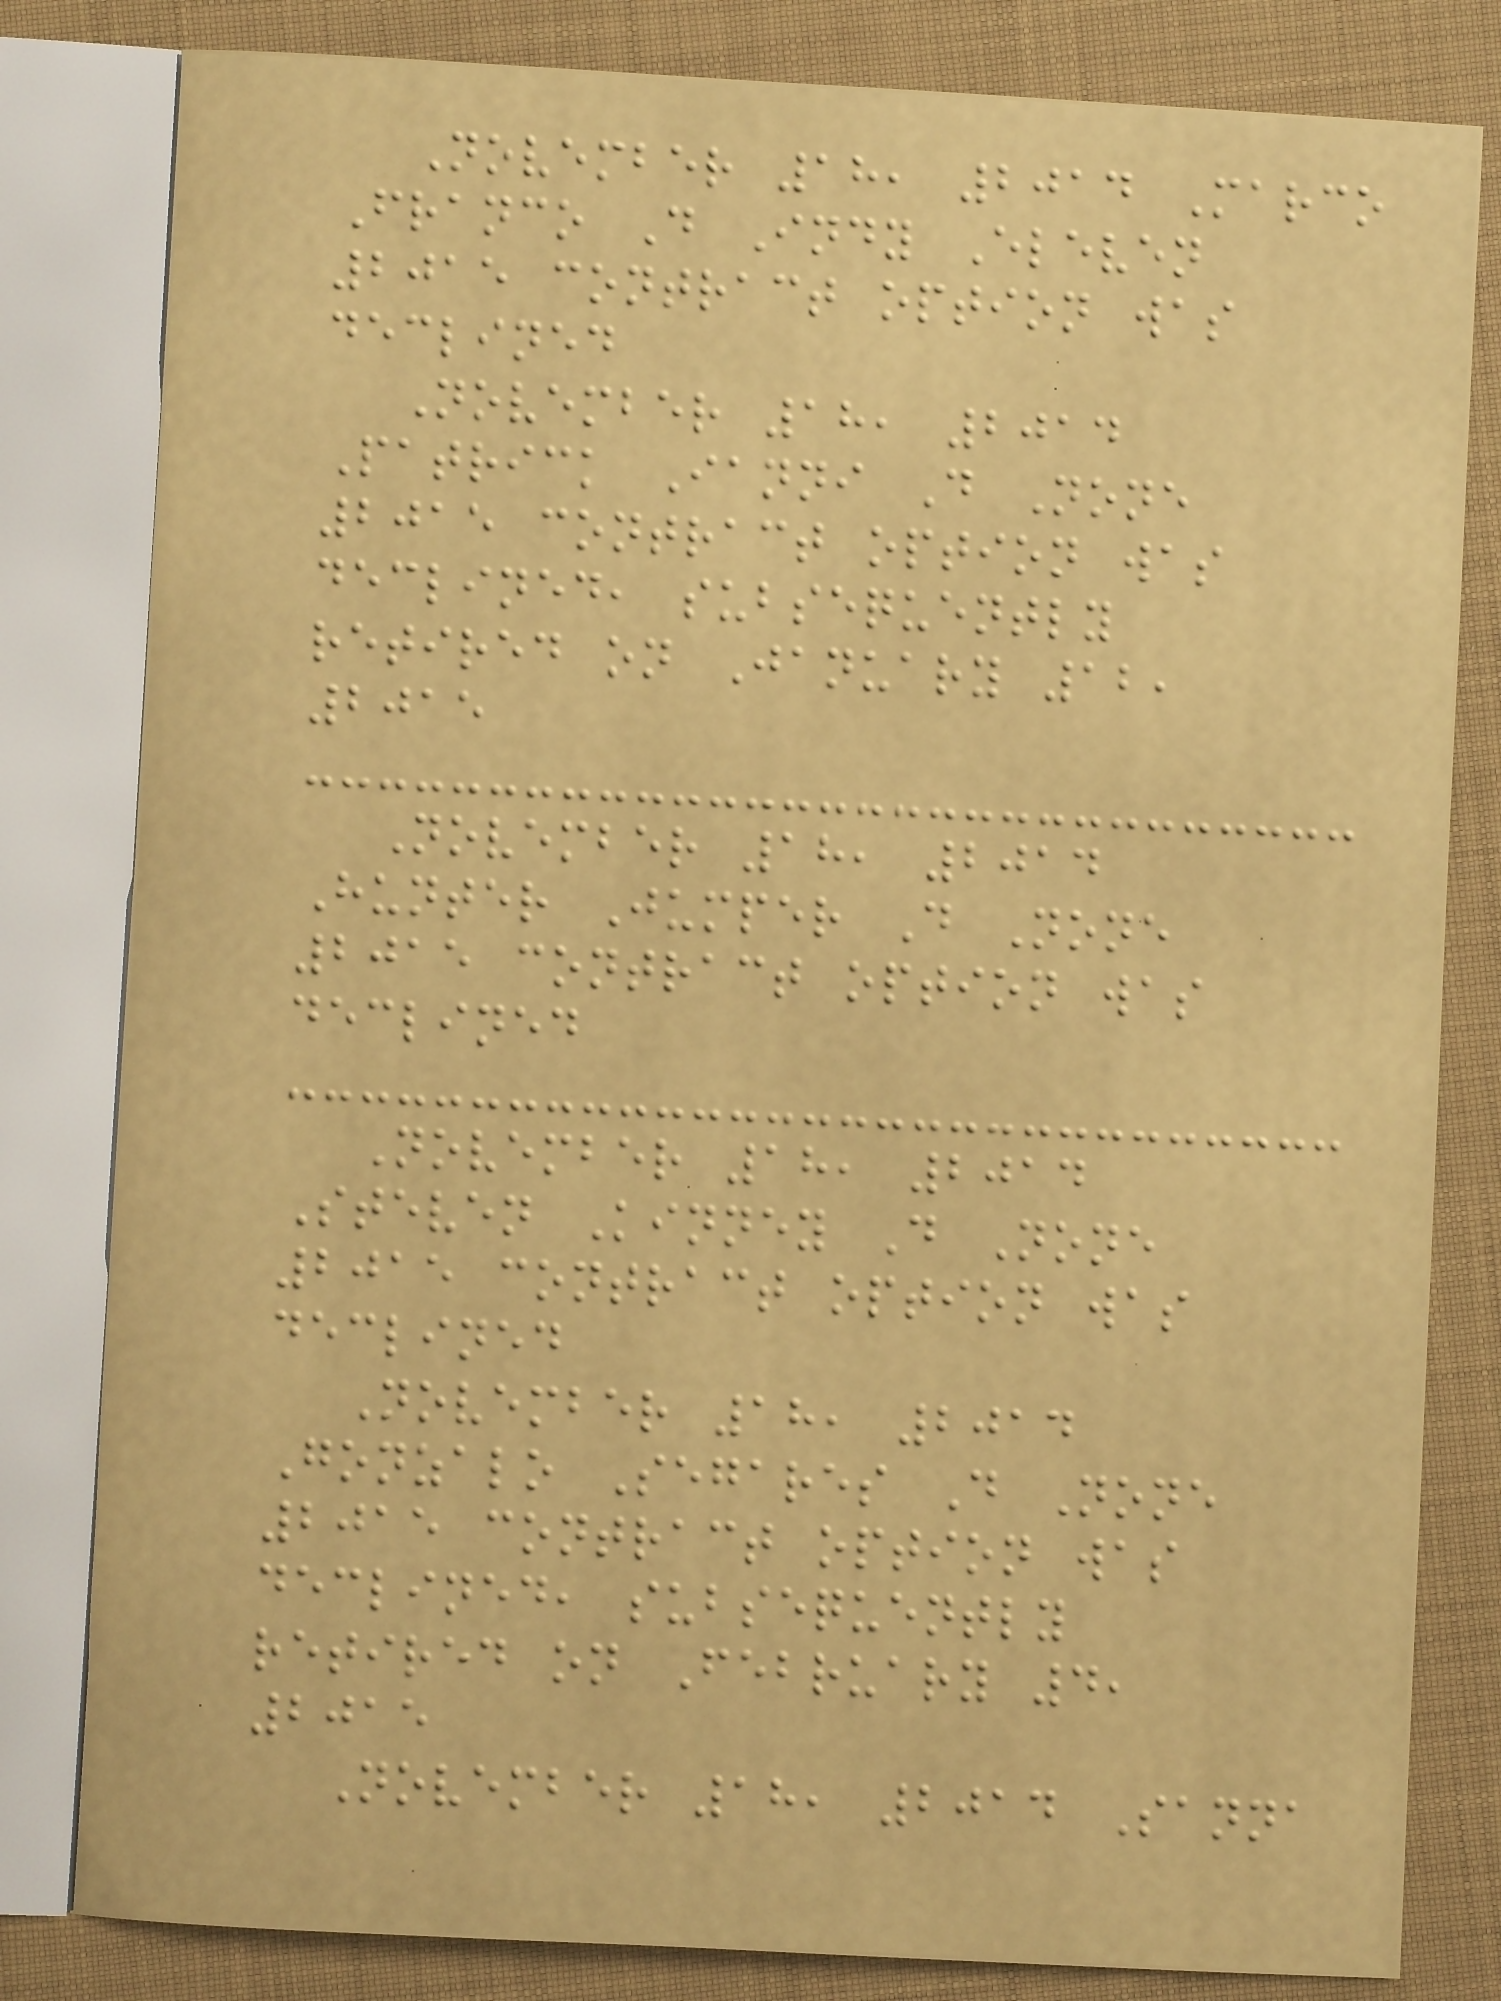November 18, 2014 Marco
Franco D Indy Eleven
2015 contract option was
declined
November 18, 2014
Patrick Ianni D None
2015 contract option was
declined, subsequently
retired on January 12,
2015
November 18, 2014
Hunter Jumper D None
2015 contract option was
declined
November 18, 2014
Steven Kinney D None
2015 contract option was
declined
November 18, 2014
Gonzalo Segares D None
2015 contract option was
declined, subsequently
retired on February 4,
2015
November 18, 2014 Sanna
